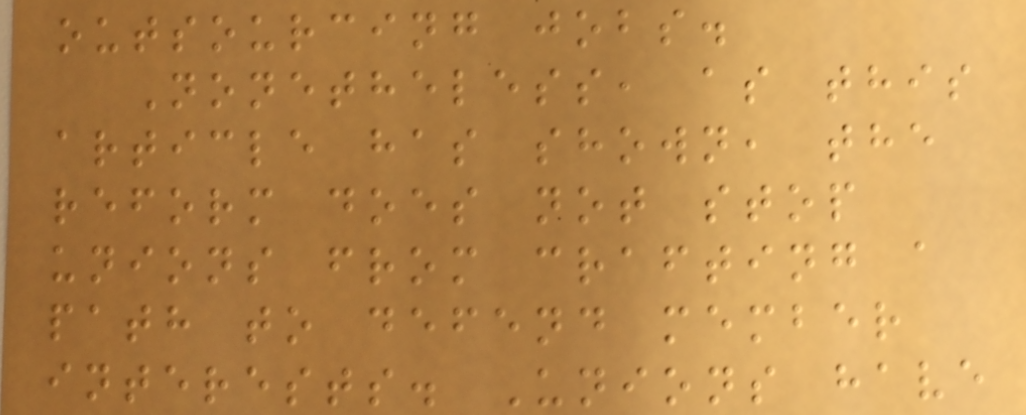outsourcing jobs.
Nonetheless, as this
article has shown, the
reform does not stop
unions from crafting a
path to defend member
interests. Unions have
